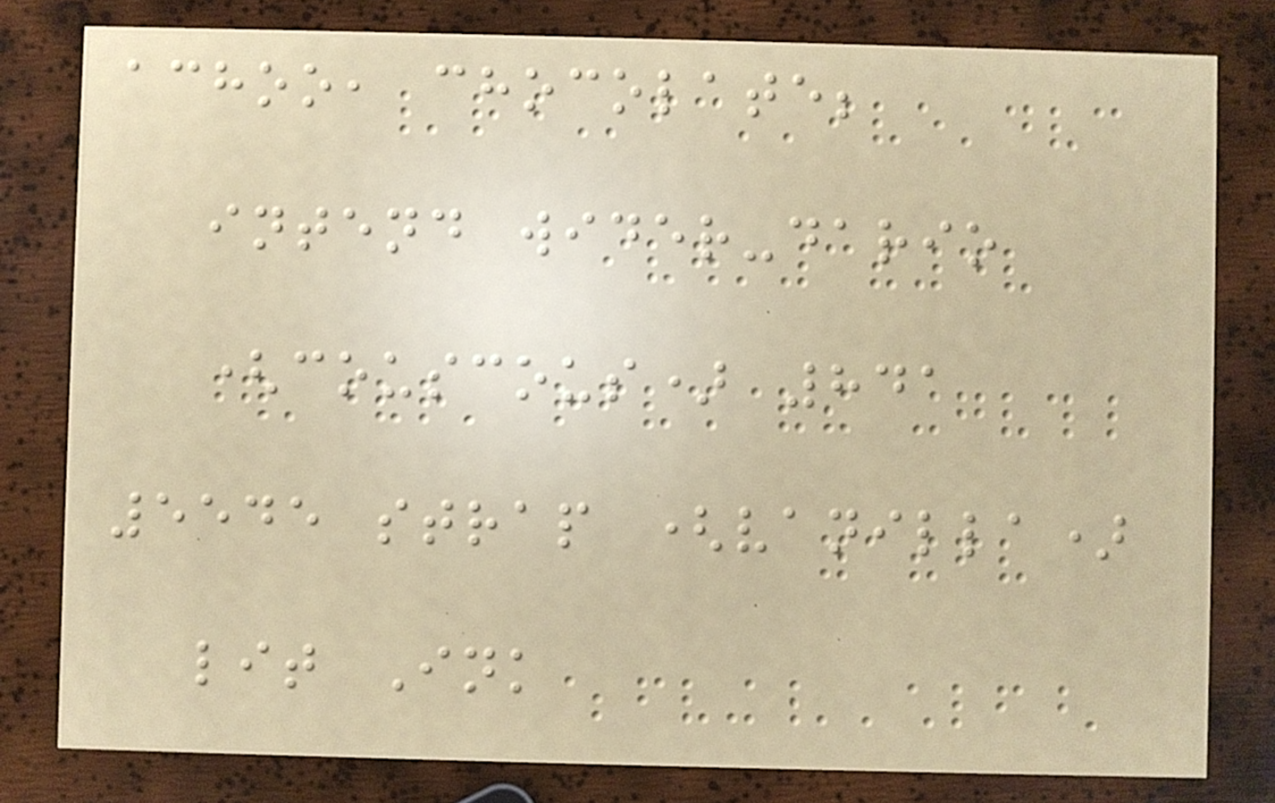achoo, chocolate;
intend wider-dario
(couscous) 841
5545 strap (vanilla)
lit Ink
